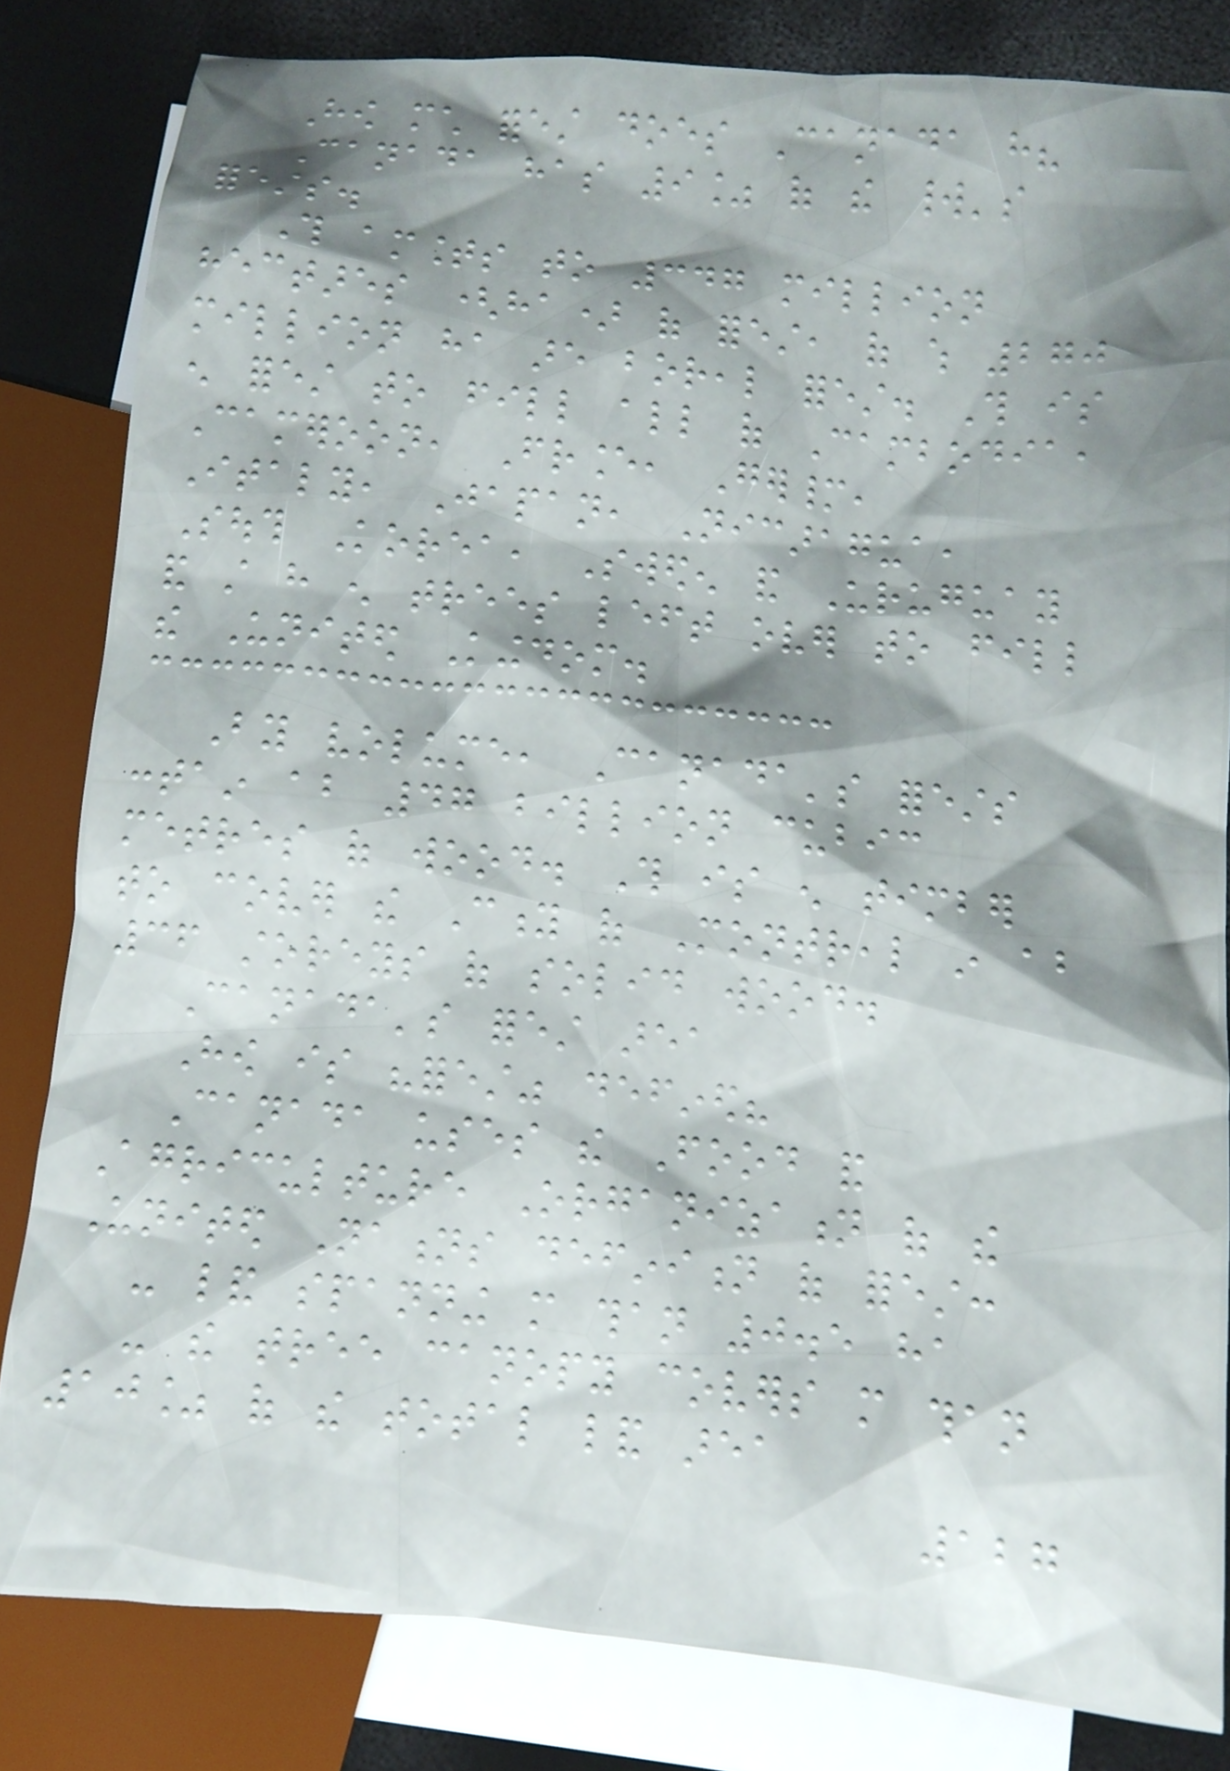How much forest does Canada have?
Canada has 9% of the world's
forests.
This amounts to 347 million
hectares (ha) of forest, of which 270
million ha are boreal forest. This is
enough forest to fill all of Cambodia,
Cameroon, France, Germany,
Italy, Japan, Nicaragua,
South Korea, Sweden and Uruguay
and still have enough trees left over to fill
the United Kingdom.
By volume, Canada's forests
contain about 47 billion cubic
metres of wood. This is enough timber
to cover the City of Montreal in about
36 storeys of solid wood.
Canada's forest area
How is "forest" defined?
Canada uses the Food and
Agriculture Organization of the
United Nations definition of forest:
- land spanning more than 0.5 ha
- the tree canopy covers more than
10% of the total land area
127
